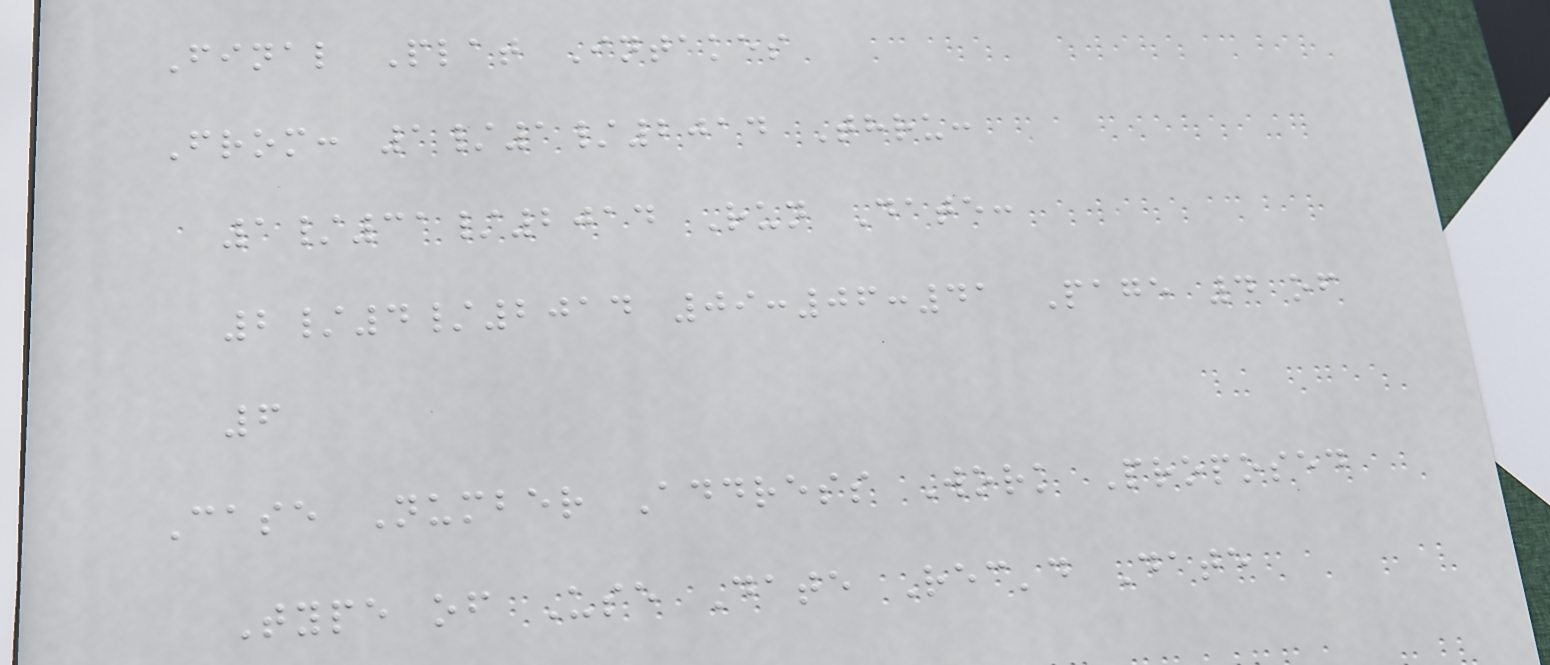Final Plat Intakes
From: 1/1/2014 Thru:
1/31/2014 Run Date:
2/4/2014 09:06:41 Page 4 of
6
Case Number Address Work Proposed
Type of Use Date Rec'd Date
